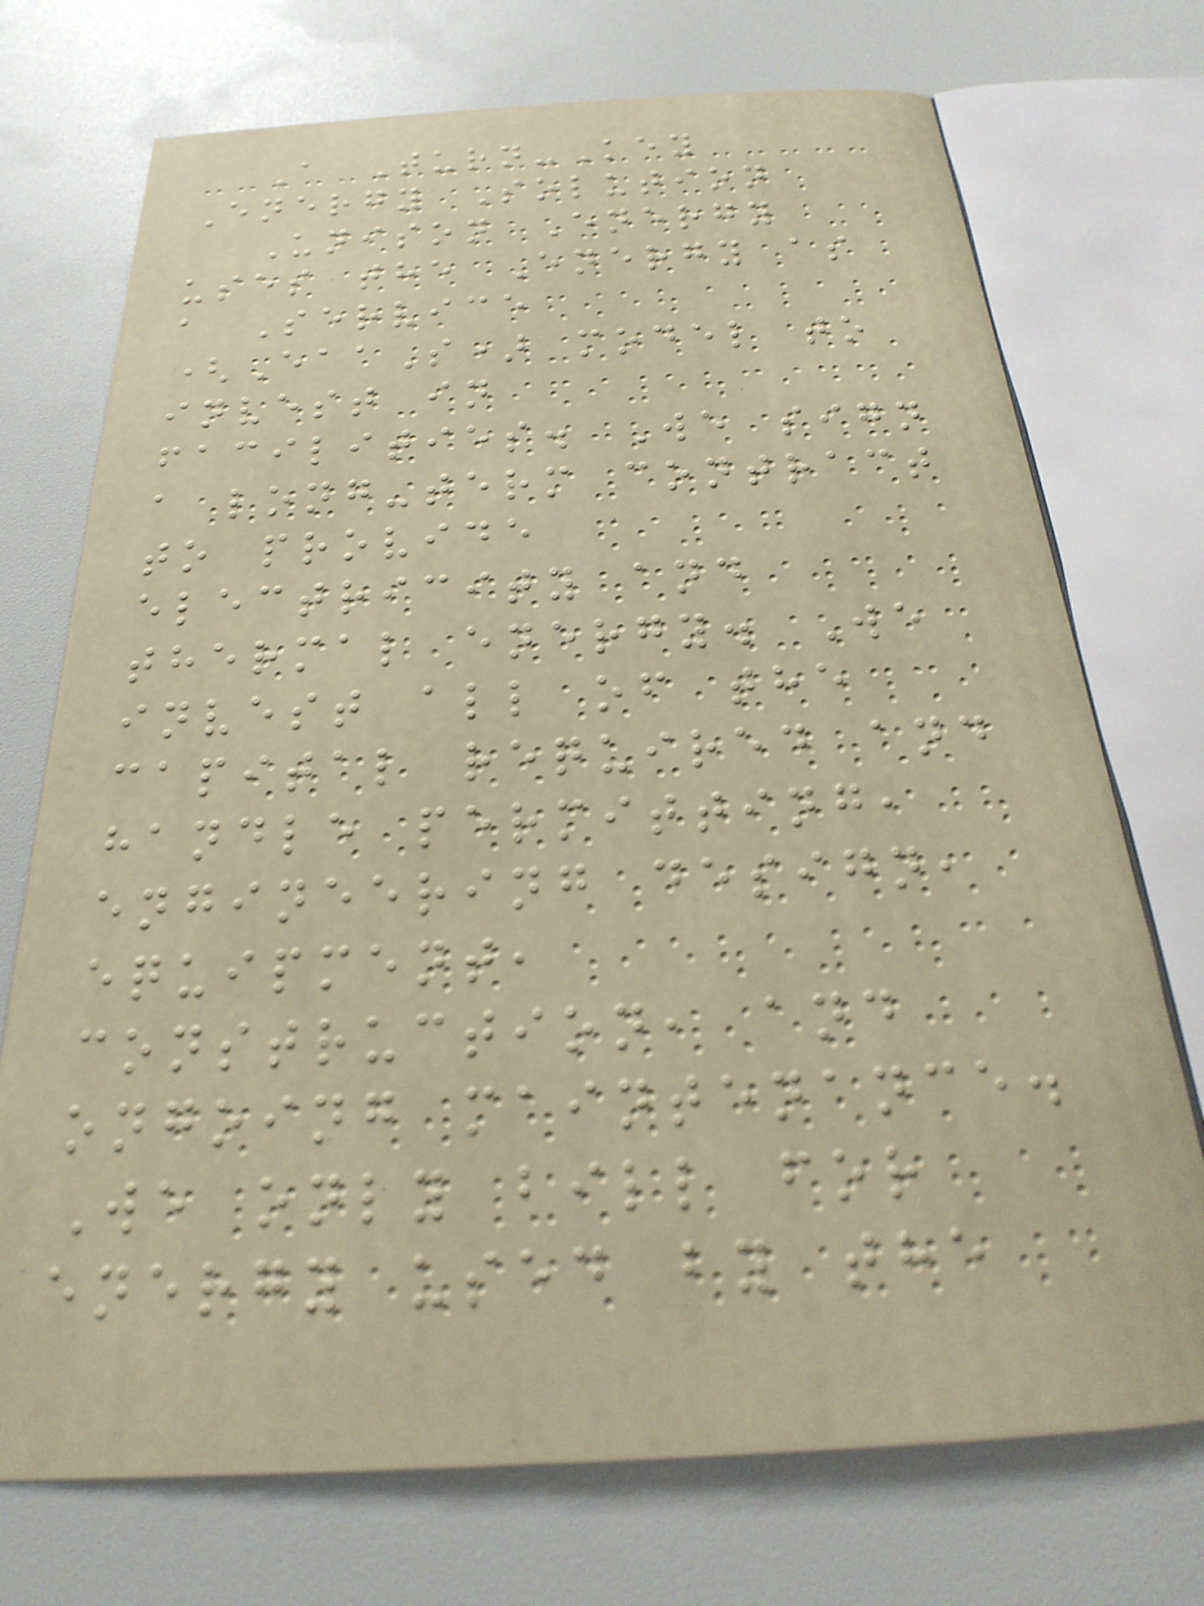A Turn-Key
Energy Solution
Unison Energy
uses the Energy as
a Service
(EaaS) model to
invest in
facilities. We sign
a long-term contract
to provide
electricity and
thermal energy. We
invest all of the
capital required and
handle permitting,
engineering design,
equipment,
construction, and
ongoing maintenance.
We only bill for
energy used by the
